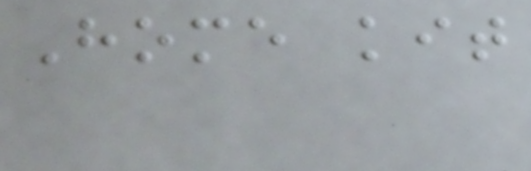Home kit
